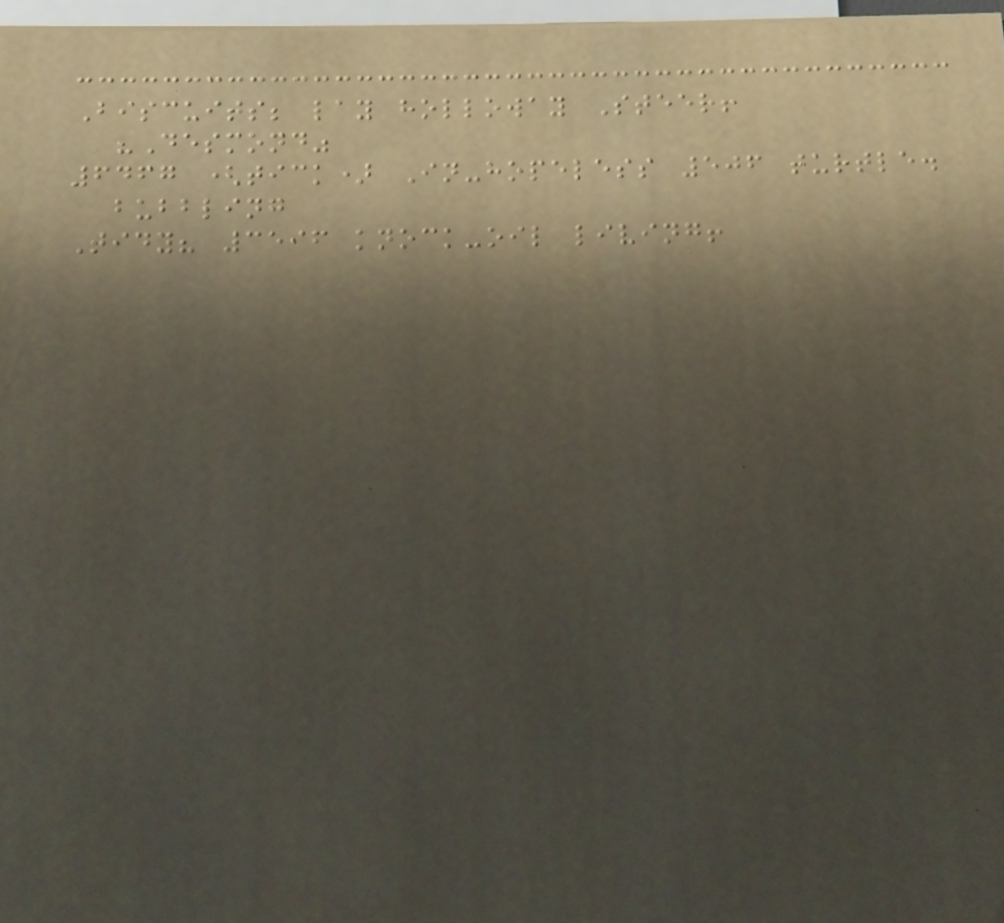Biscuits; lay holloway Steer!
"Desmond"
6467 (tick) In-hopeless 506 turtle.
bubbling
Tidy? 3596 knock-oil living!
